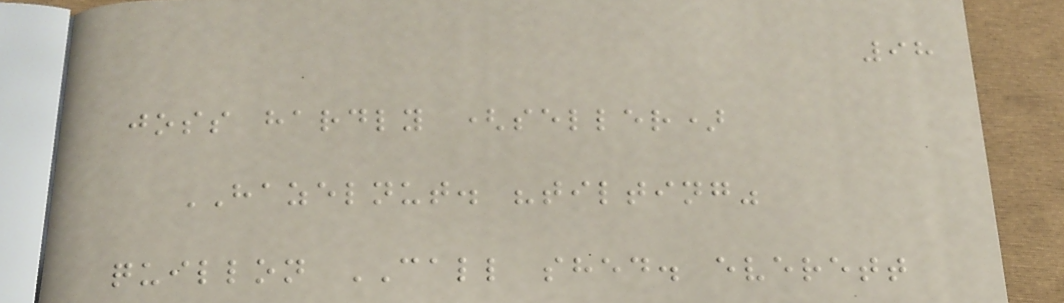98
joss hardly (seller)
HAZELNUT. "tilting"
quillon CALL shed. everett
